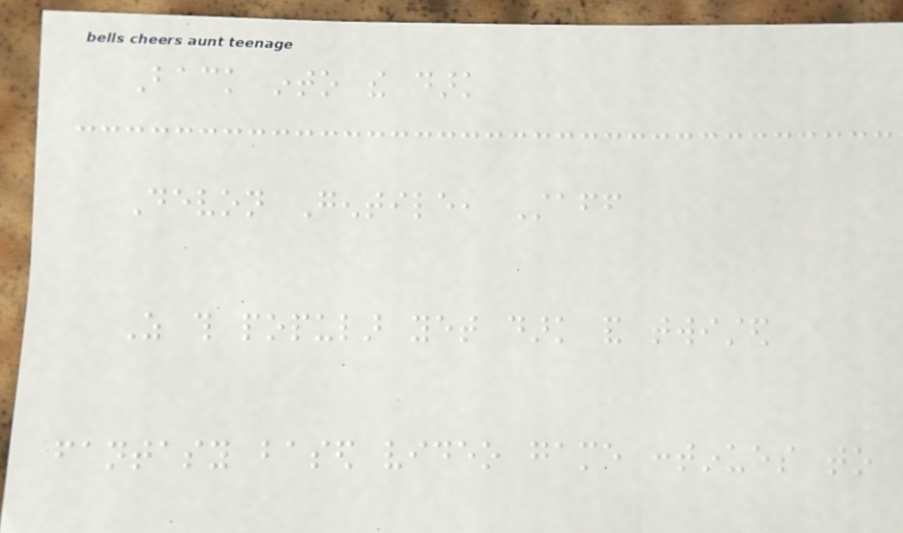Back into the dark
Devon Gentile, Staff
As this popular yet dark and twisted
fantasy based video game continues to
